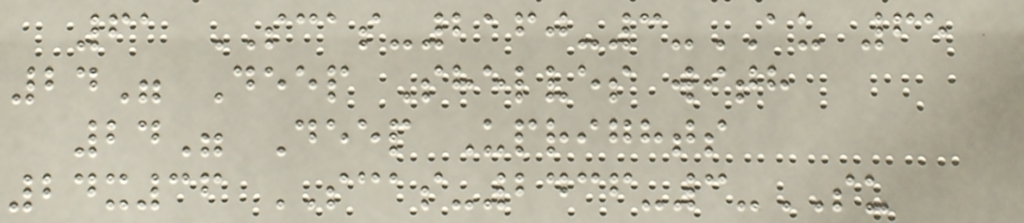61 SCAS-2160-3-AU 65
24" Deep Shelves with
24" Deep Uprights
24x36 SCAS-2436-3-SU
